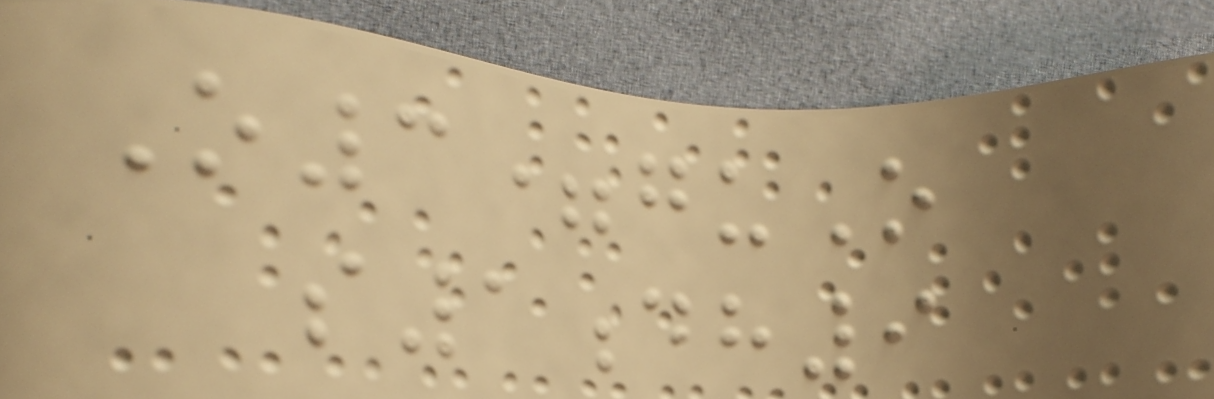O3=guO
s1dh9
